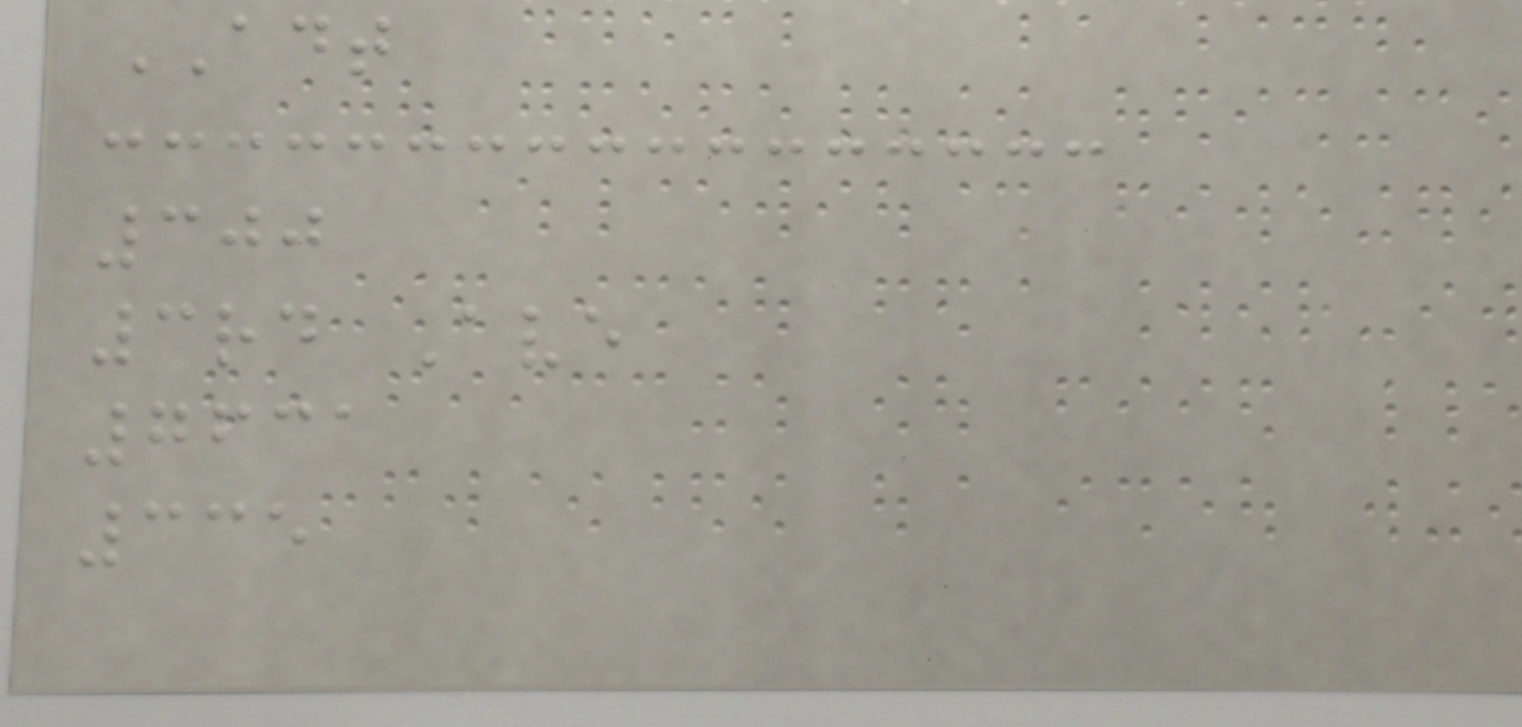ADT
300
3rd Ave
7631
335
